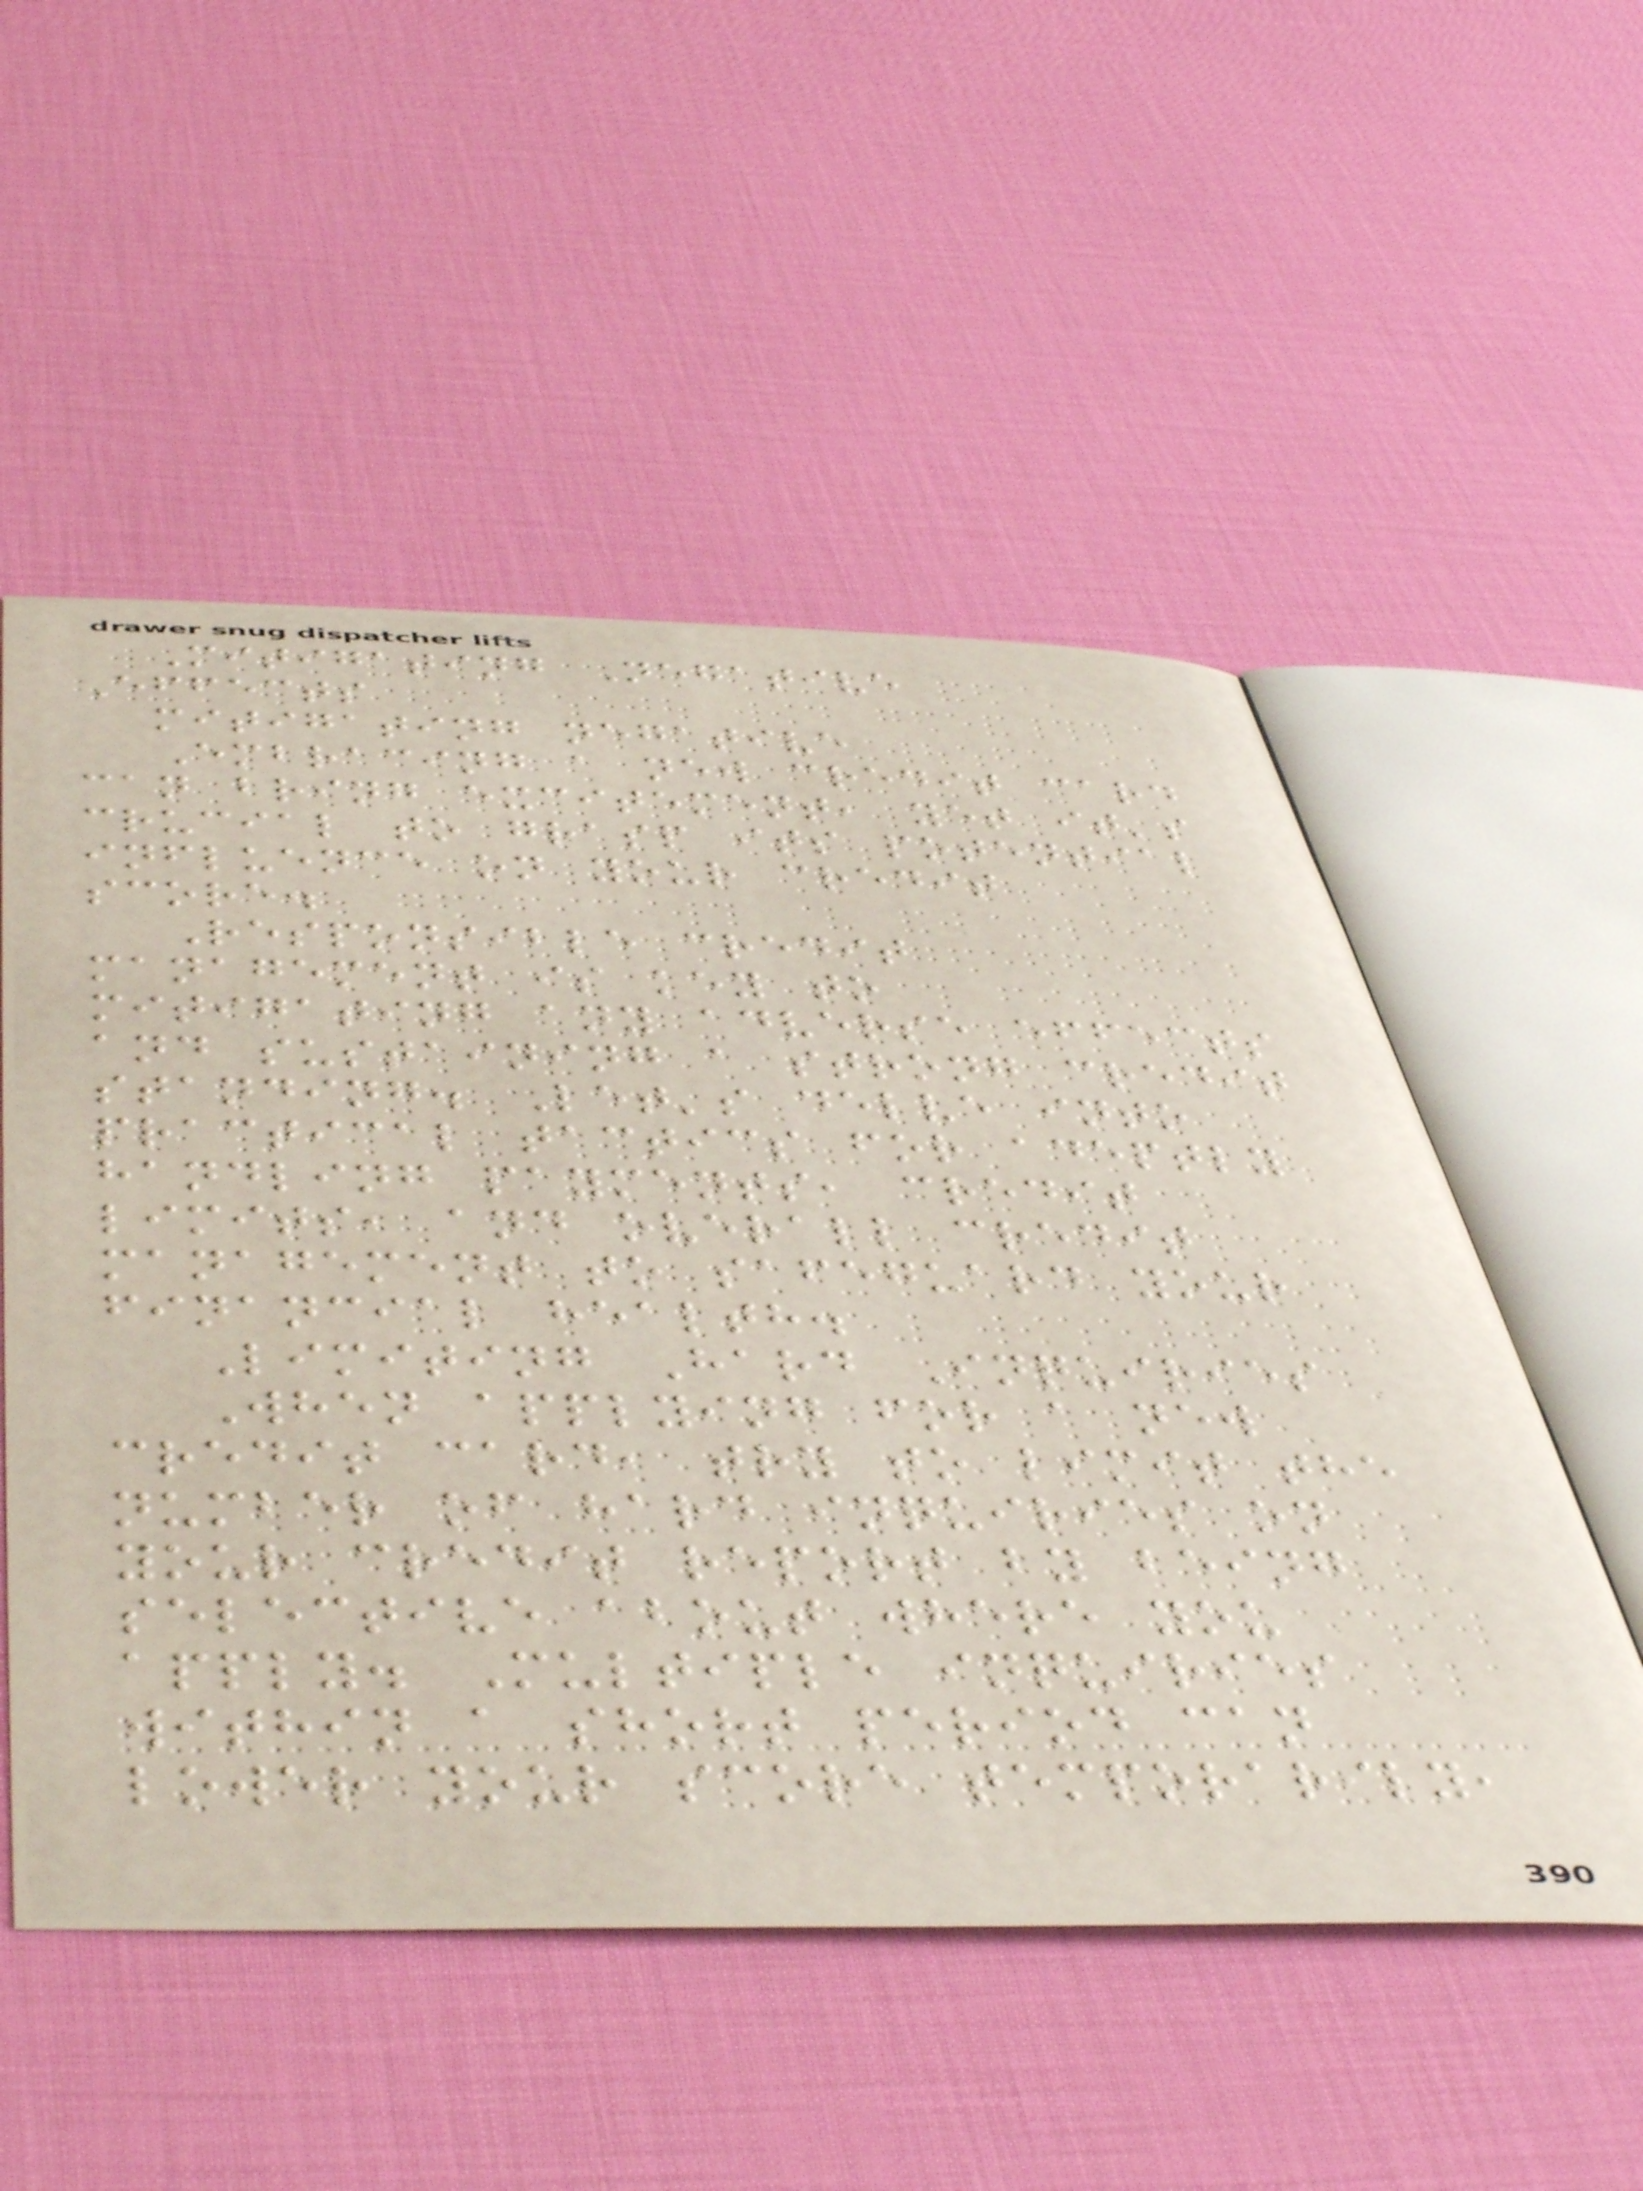Mitigating Negative
Effects
mitigating negative
Embracing a new credit card
can bring excitement, yet it's
crucial to grasp its potential
influence on your credit
score.
Responsible credit
management is key to
mitigating any adverse effects
and sustaining a strong credit
standing. Let's delve into
practical tactics for adeptly
handling payments, credit
limits, and overall credit
management to safeguard your
financial health.
Limiting Hard Inquiries
When applying for a new
credit card, try to limit the
number of hard inquiries on
your credit report by being
selective about where you
apply. Multiple inquiries
within a short period can
lower your score temporarily,
